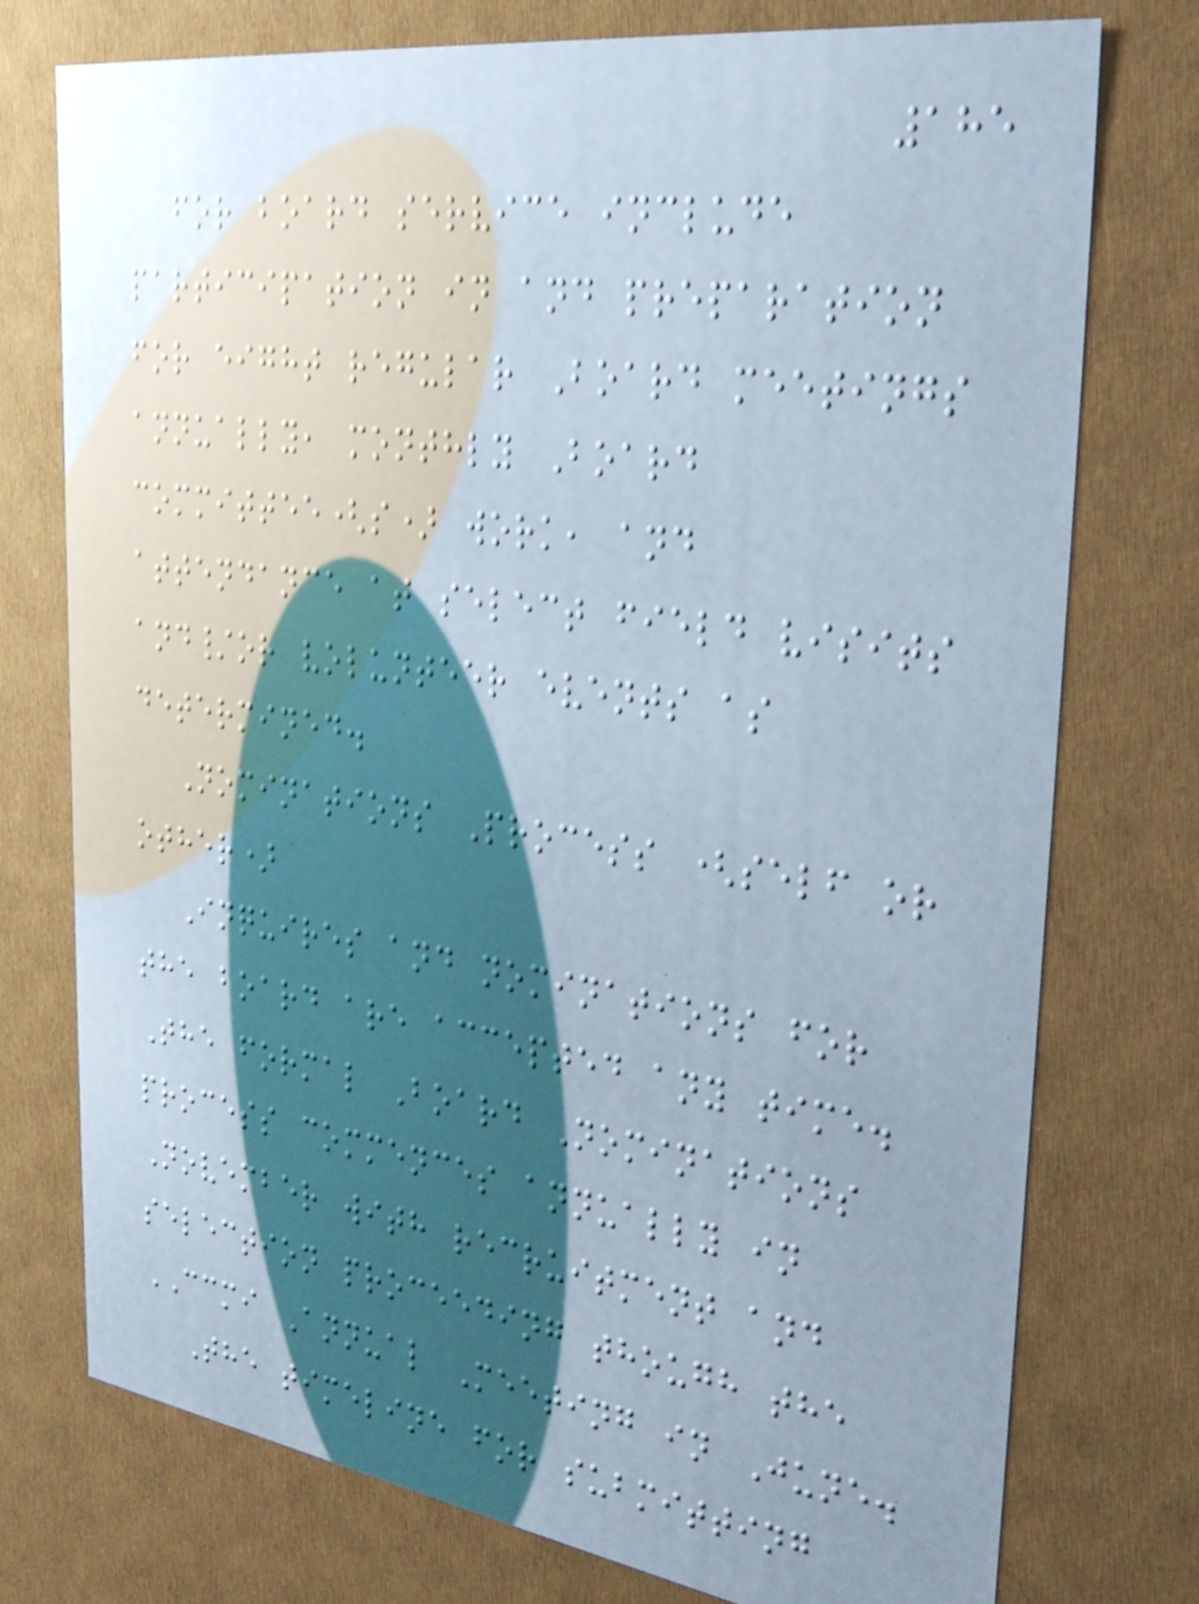185
for board service include
participation in and preparation
for eight regular Board meetings
annually, monthly Board
committee(s) work, and
attendance at select field visits
and/or volunteer events as
determined.
Nominations Process (self or
other)
Inquires and nominations for
the board are accepted any time.
The formal Board Nominations
process commences annually in
November with recruitment and
selection proceeding though the
CCMI Annual Meeting in June.
The timeline for submitting
